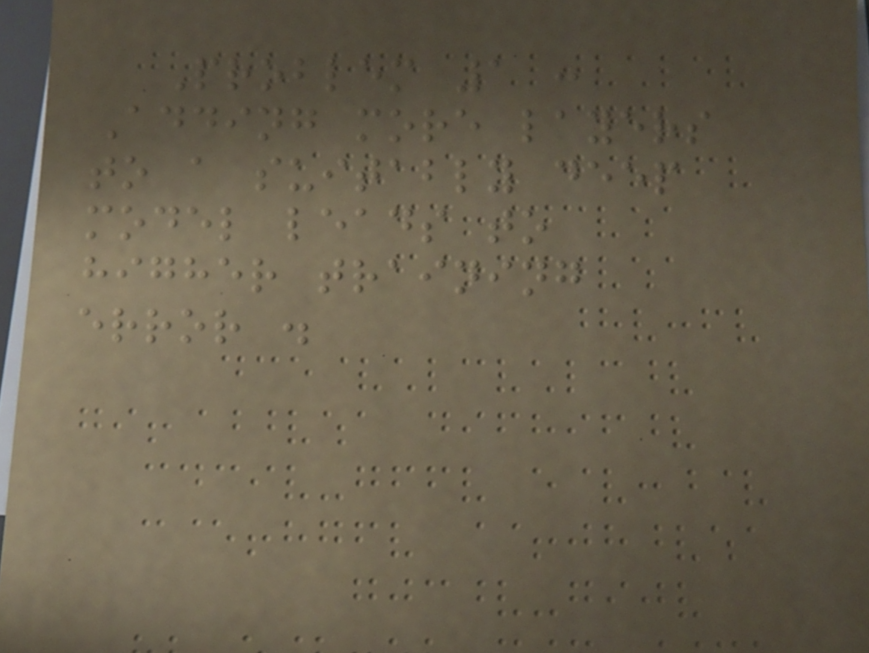Problem 1 :
Adding more layers
to a suitably deep
model leads to
higher training
error .
